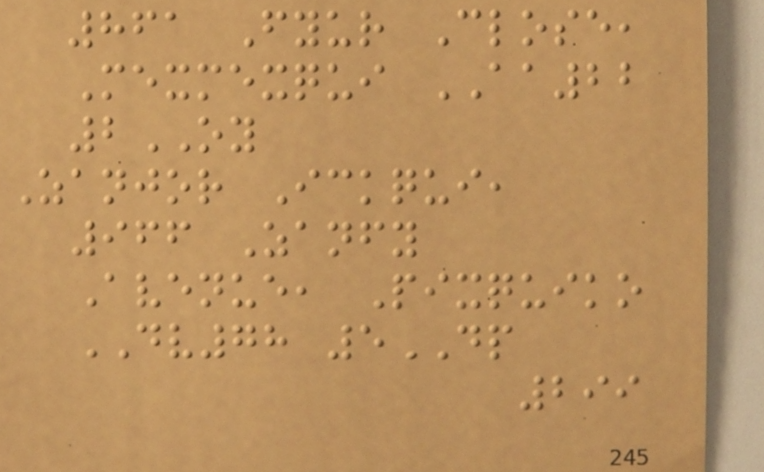861 Fyur Close,
Mexmexqui AA22
2OY
Zanjor Ickqui,
966 Zanfy
Avenue, Pixquiko
DV78 5DP
299
